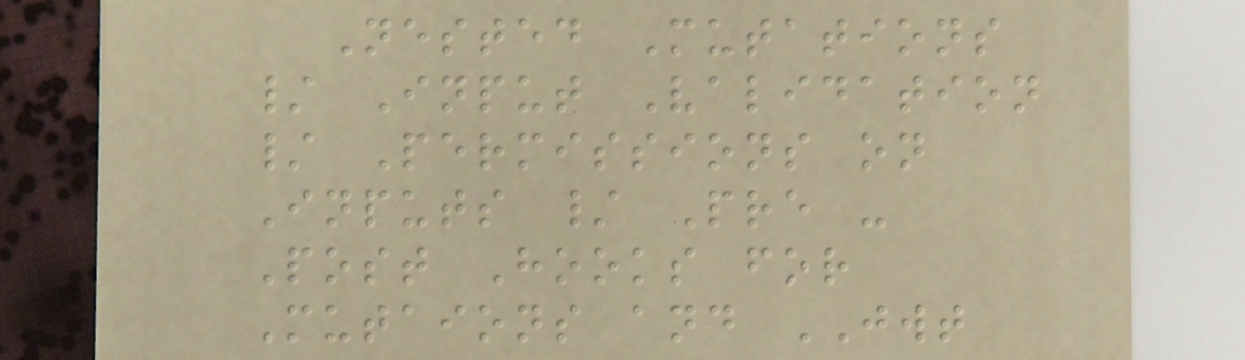Nested Mutations
/ Input Validation
/ Permissions on
Inputs / Pre -
Post Hooks for
Mutaions and JWT
